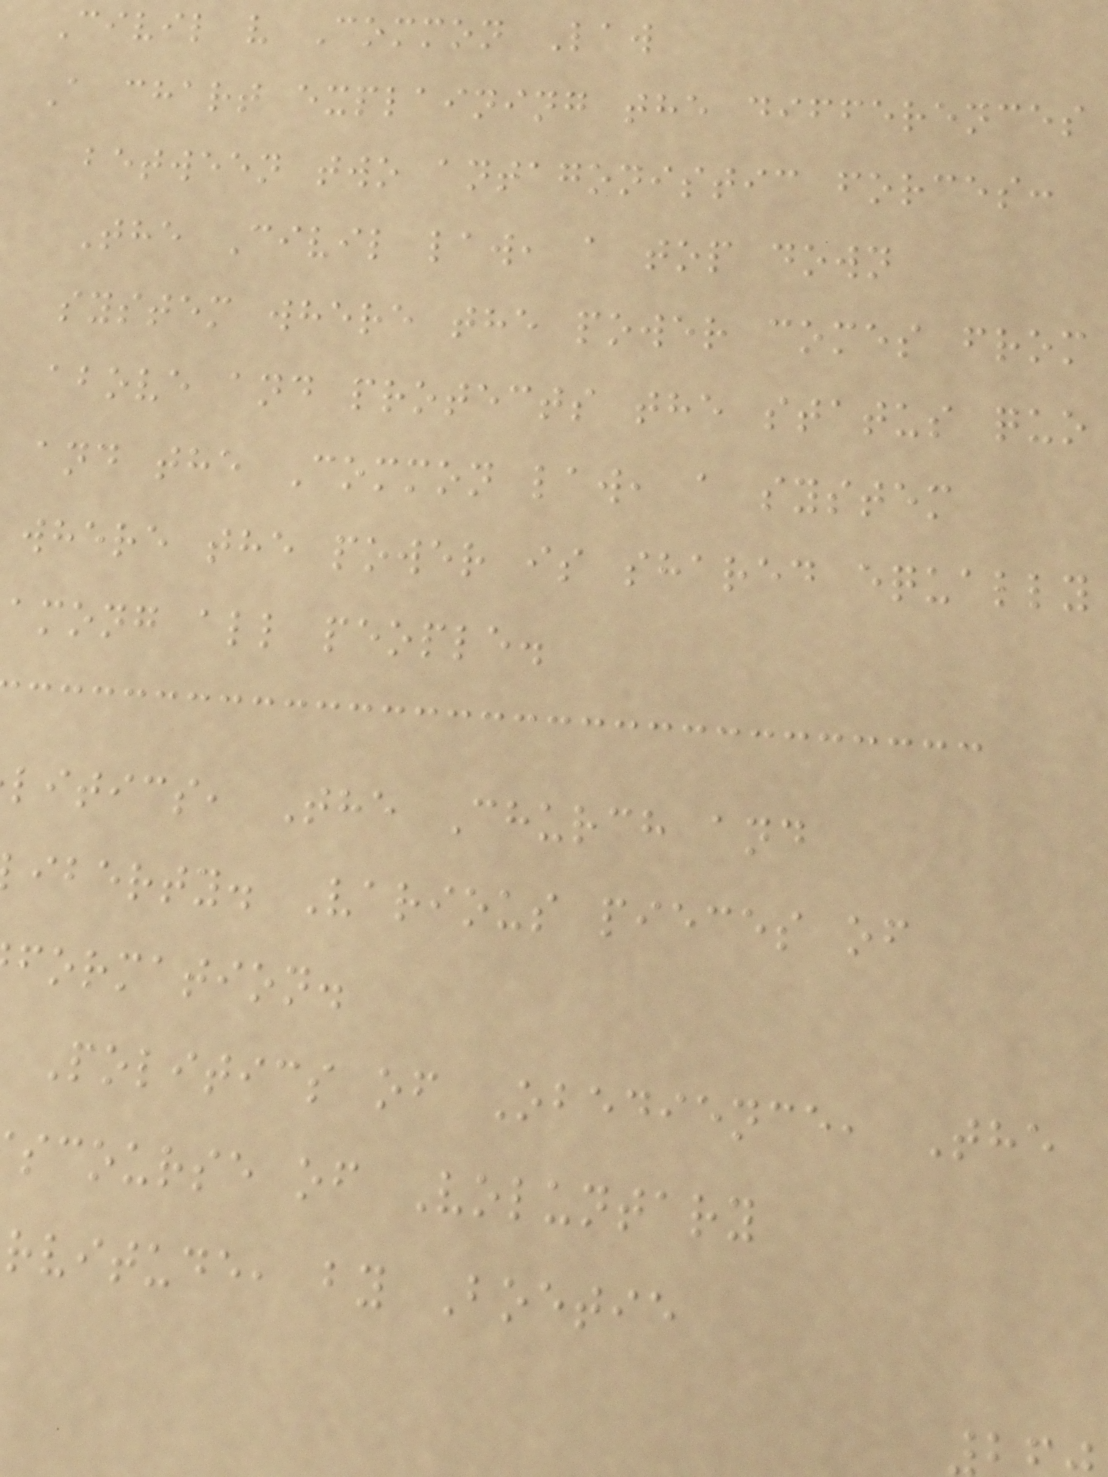Civil v Common Law
A chart explaining the differences
between two antagonistic forces:
The Civil law, a top down
system where the power comes from
above and protects the status quo
and the Common law, a system
where the power is shared equally
among all people.
litics, The Church and
iberty. Various pieces of
formation.
Politics of Obedience, The
scourse of Voluntary
rvitude, by Boetie
